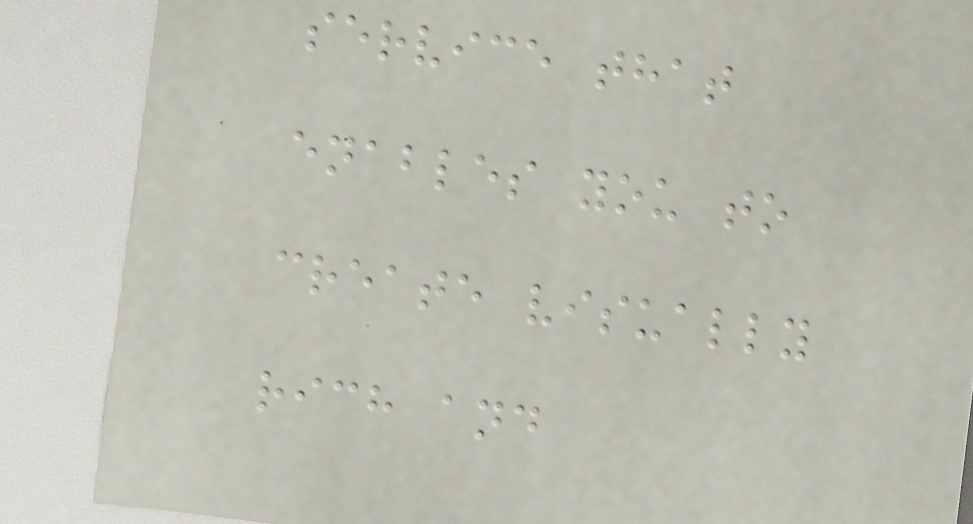service that
enables you to
create visually
rich and
